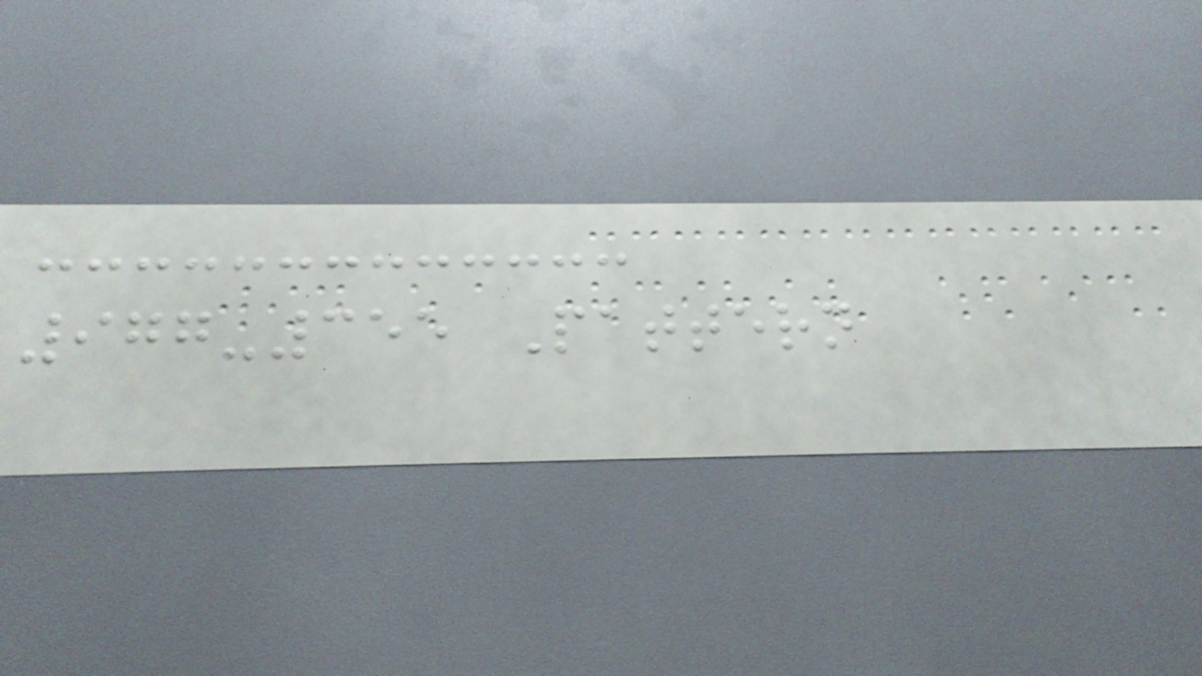977-355 Pattern
